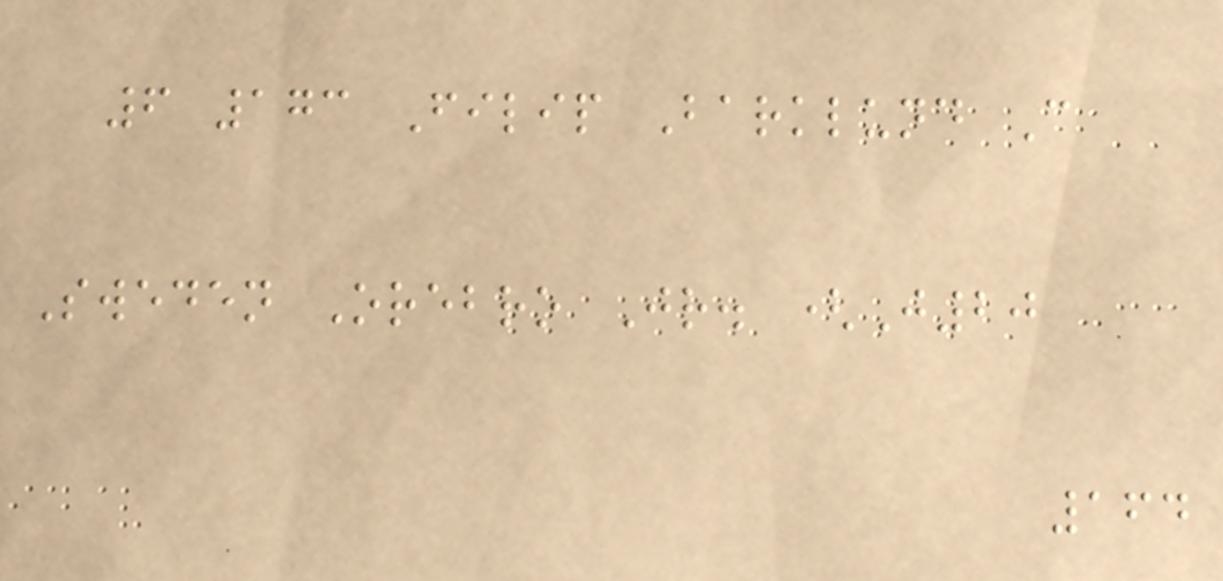6 173 Filip Barklund C
Sweden Orebro Jr. (J20
164
